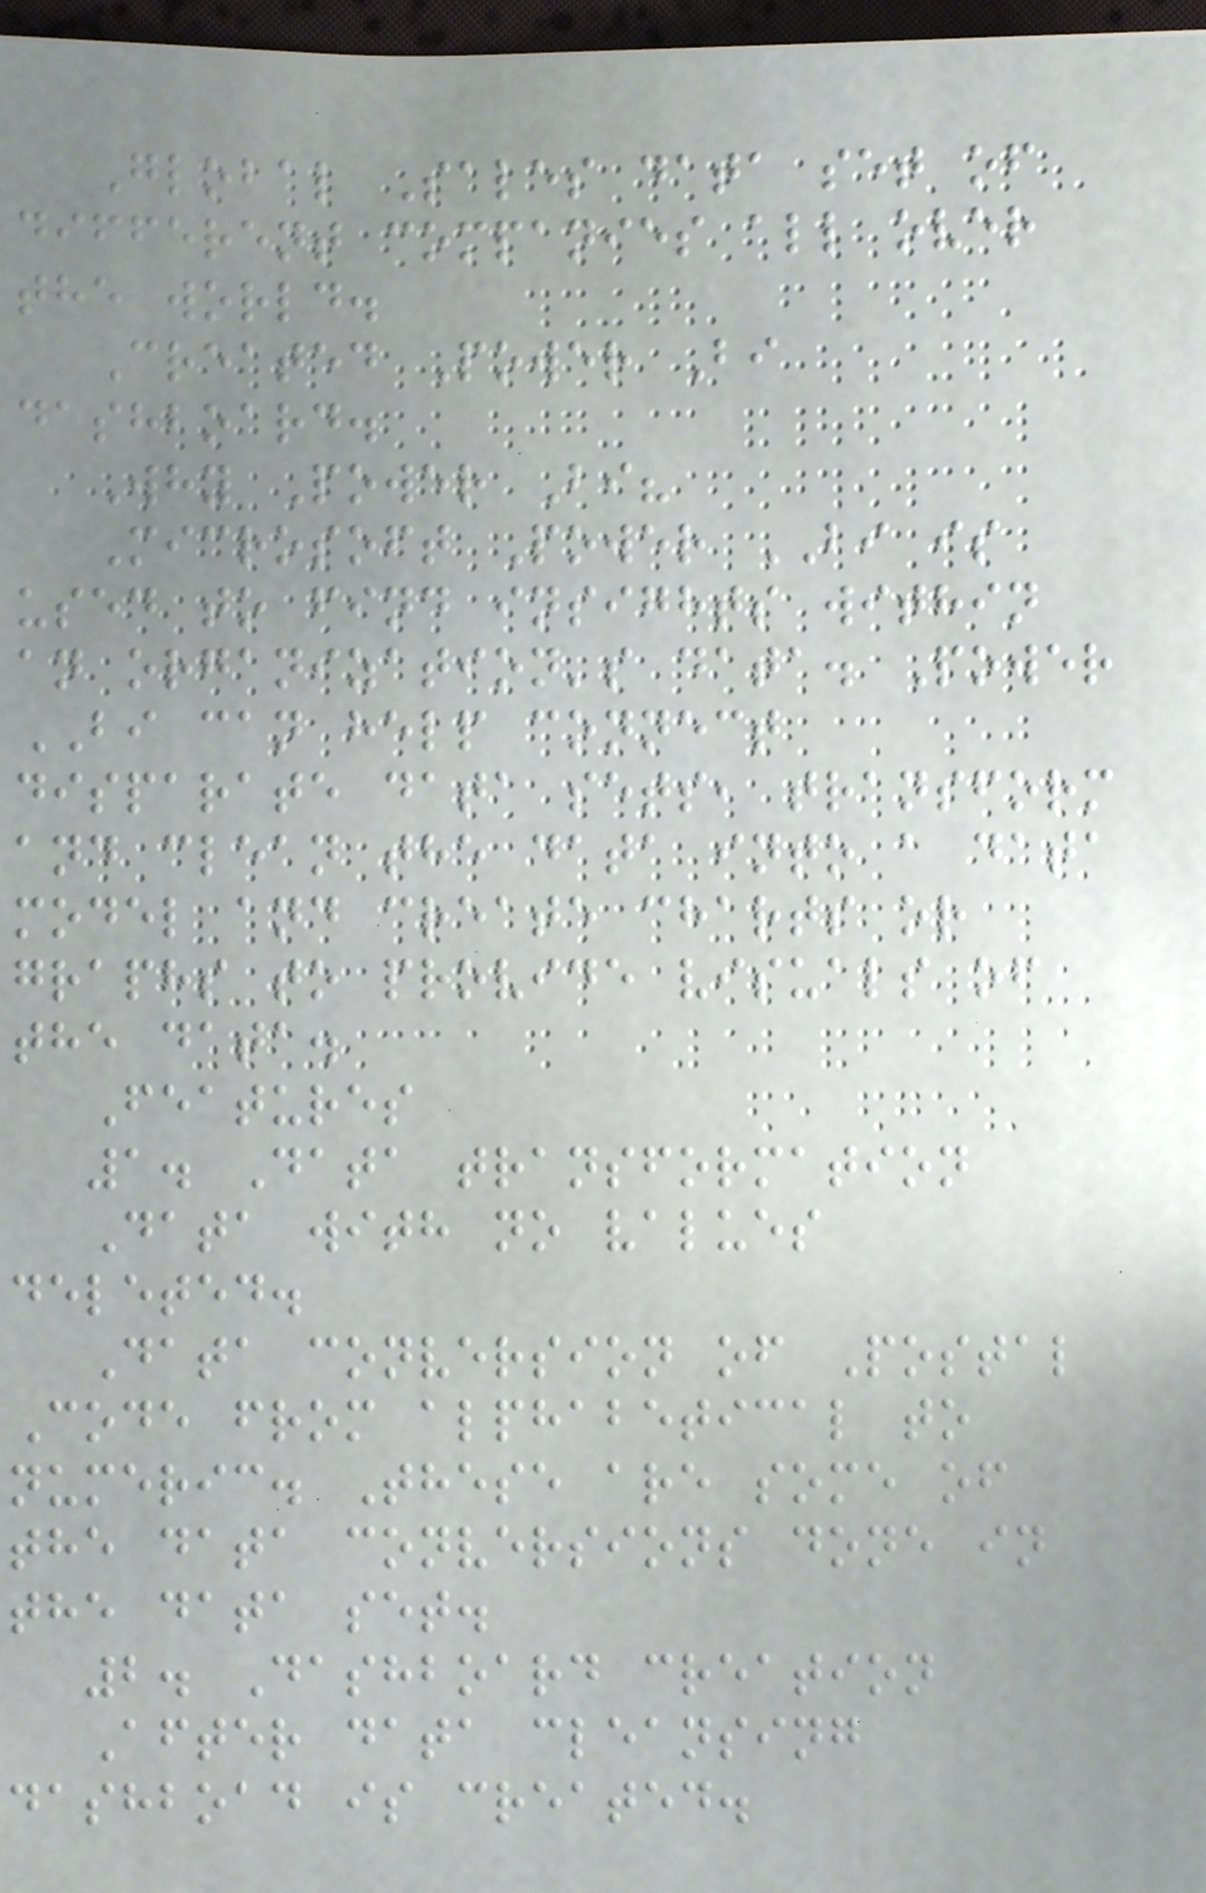Global Sales data set of
different companies all over
the world.
Created Power Bi
dashboard.
Why Power Bi?
Microsoft Power BI is
used to find insights within
an organization's data. Power
BI can help connect
disparate data sets, transform
and clean the data into a data
model and create charts or
graphs to provide visuals of
the data.
Features
1. Data transformation
Data with no values
deleted.
Data conversion of Postal
Code from alphabetical to
numeric. These are some of
the data conversions done in
the data set.
2. Dashboard creation
After data cleansing
dashboad is created.
